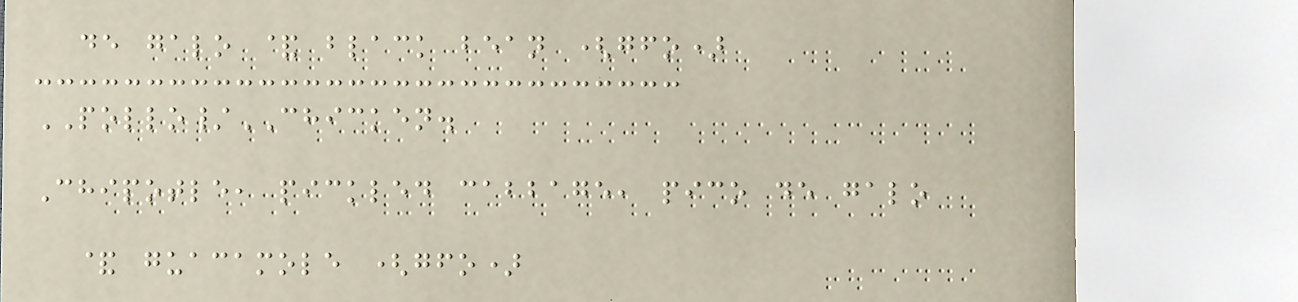de galo & black bean (gfo)
POLLO/CHICKEN.
Chipotle, pickled cabbage, pico de galo
& guacamole (gfo)
